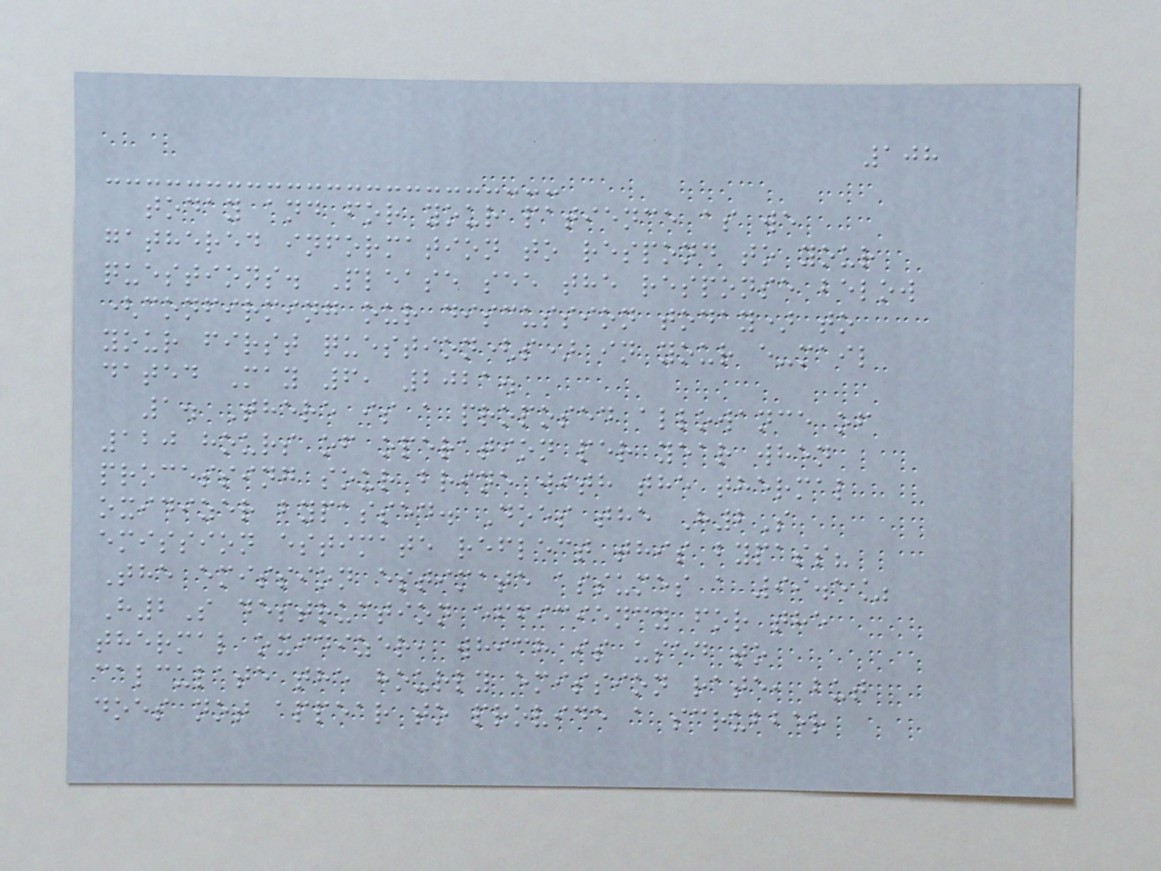108
today and for your patience as we
gathered information to respond to your
questions. Please see the response below
(confirming our discussion today) to
your first question(s) in your e-mail
dated May 6, 2021.
1. There is a proposed allowance of
120 hours of operation per year when
processing sour brine with the thermal
oxidizer bypassed. Does the H2S
emission estimate reflect this bypass?
The emission estimate assumes a 99.5%
H2S destruction efficiency for the
thermal oxidizer, which is used to
calculate the hourly emission rate, but
does not appear to provide a scrubber
